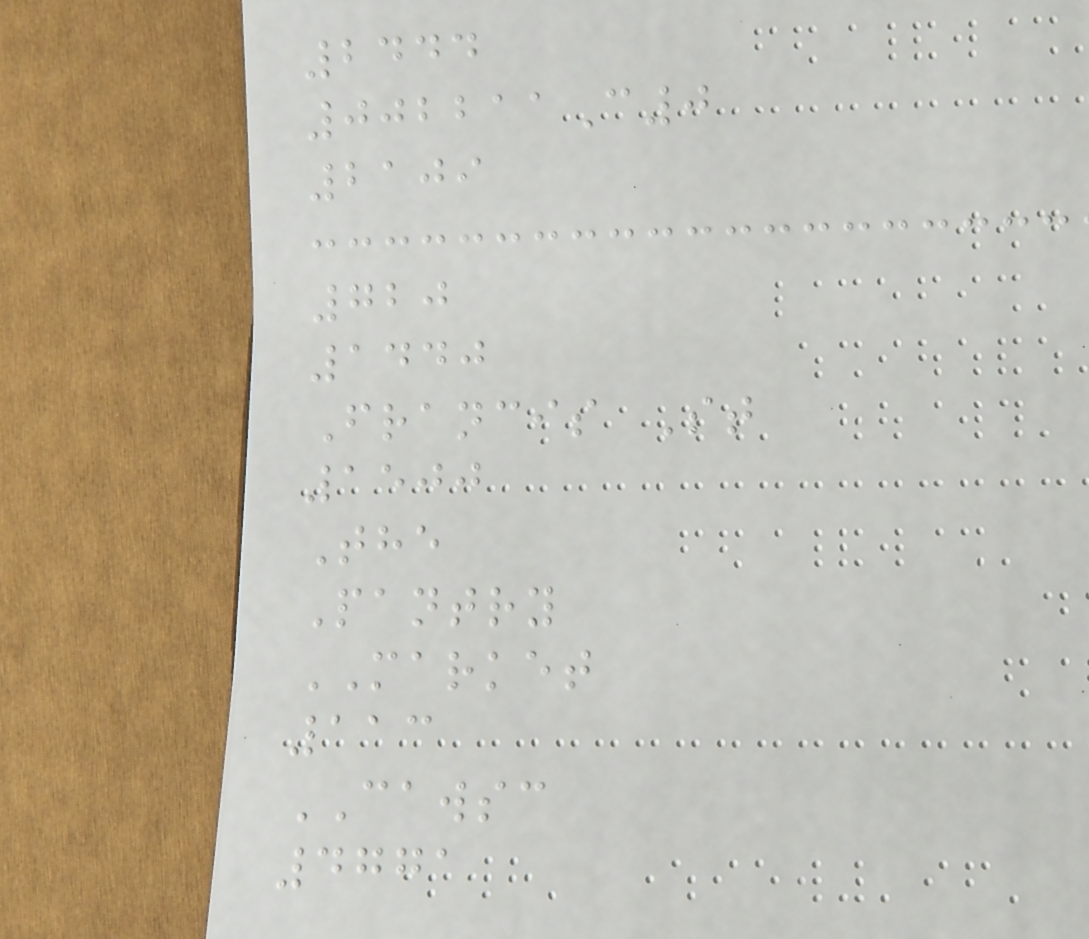2444
002211C0
2109
720
1440
Francis St
1500
The
Pantry
MARKET
113
CAWSC
4771
